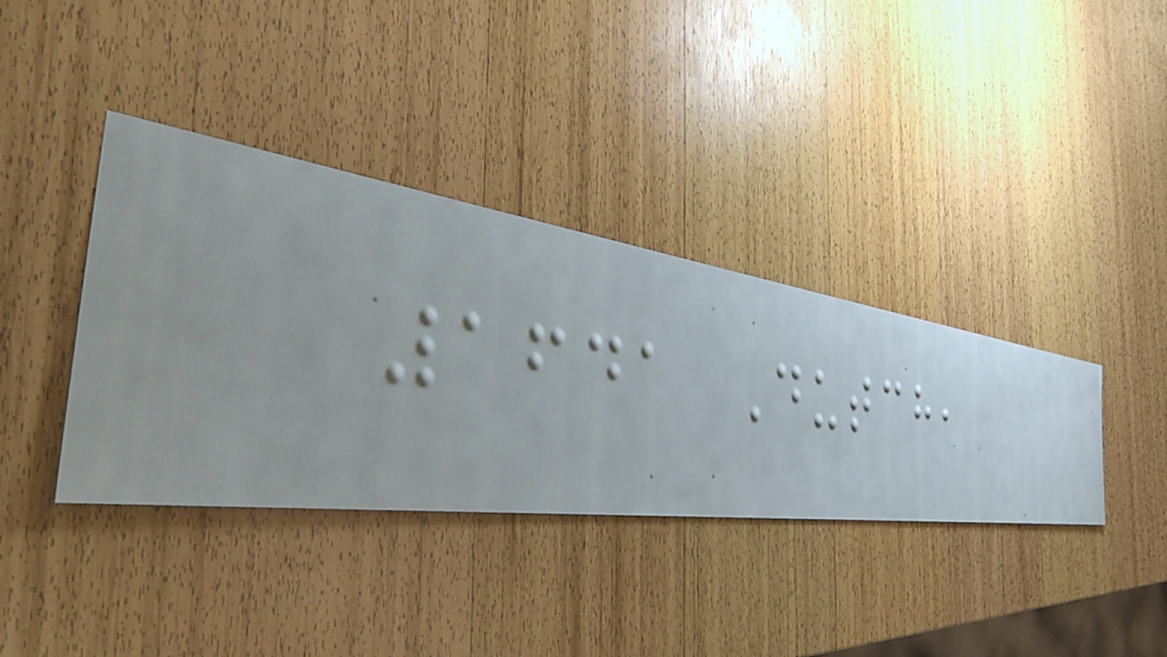1641 Dutch,
